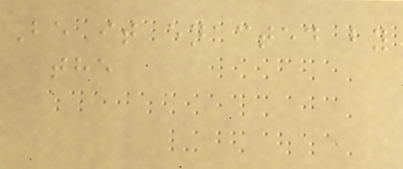Be it enacted by
the
